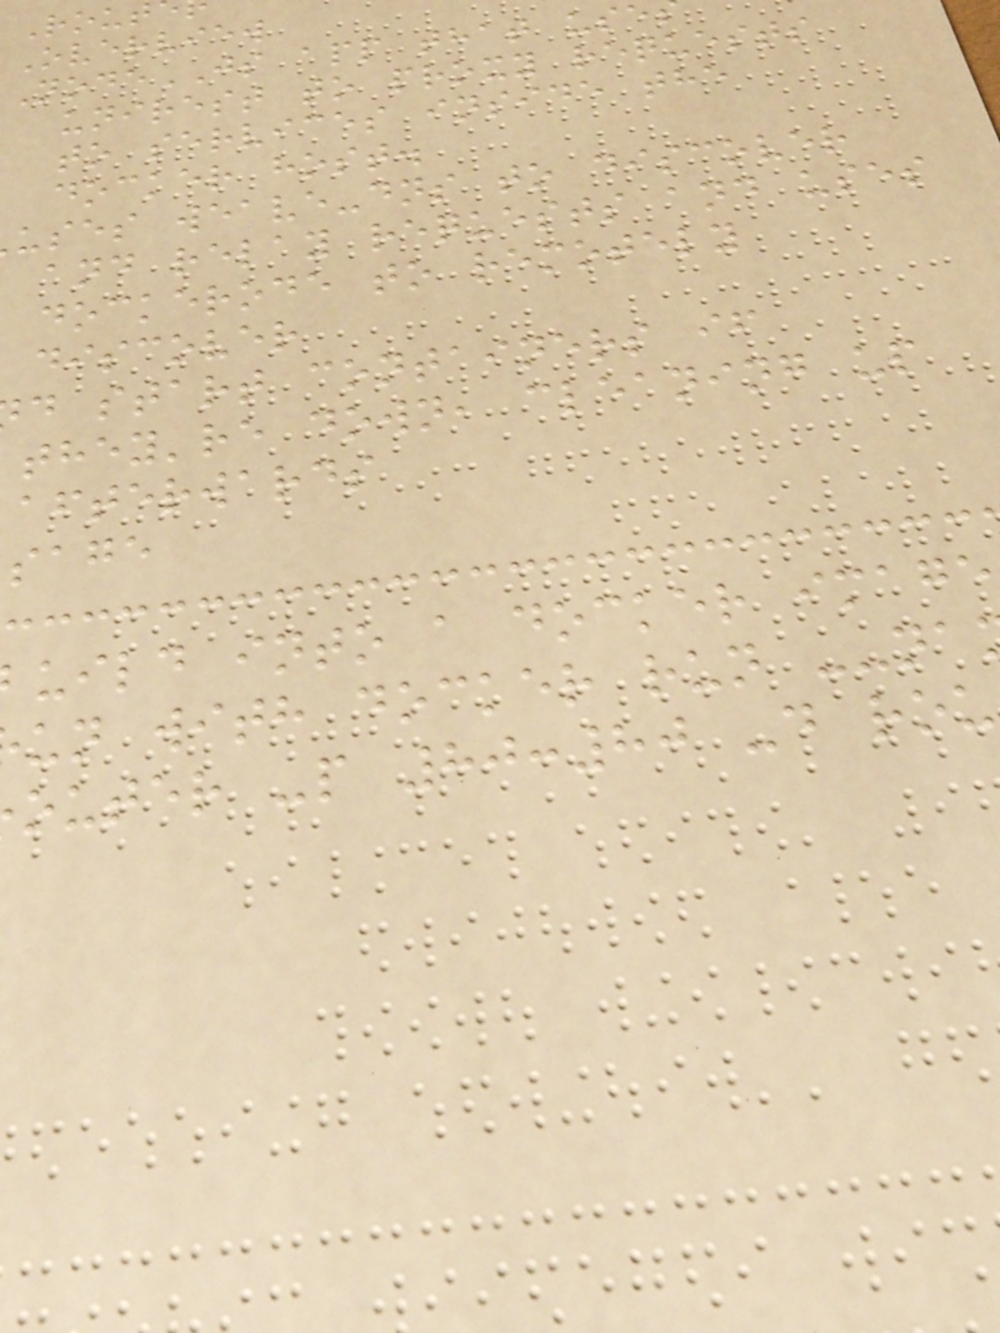Rout
Overview
NodeJS app that use
unirest to proxy requests
to services inside the
docker host.
uses weave-dns to discover
and relay requests and uses
dockerode to remotely
discover
d start containers if
they're down, cleaning up
afterwards
sage
uild into a docker image
un with docker run --na
outer -p 80:80 -d rou
